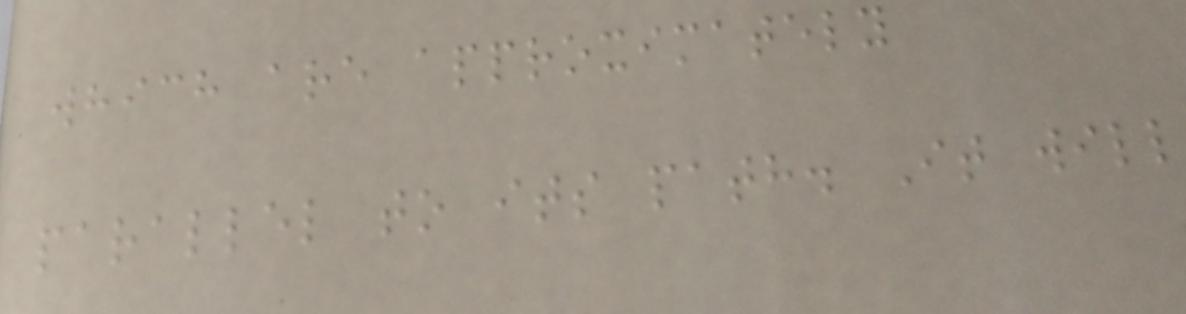which are approximately
parallel to its path. It will
